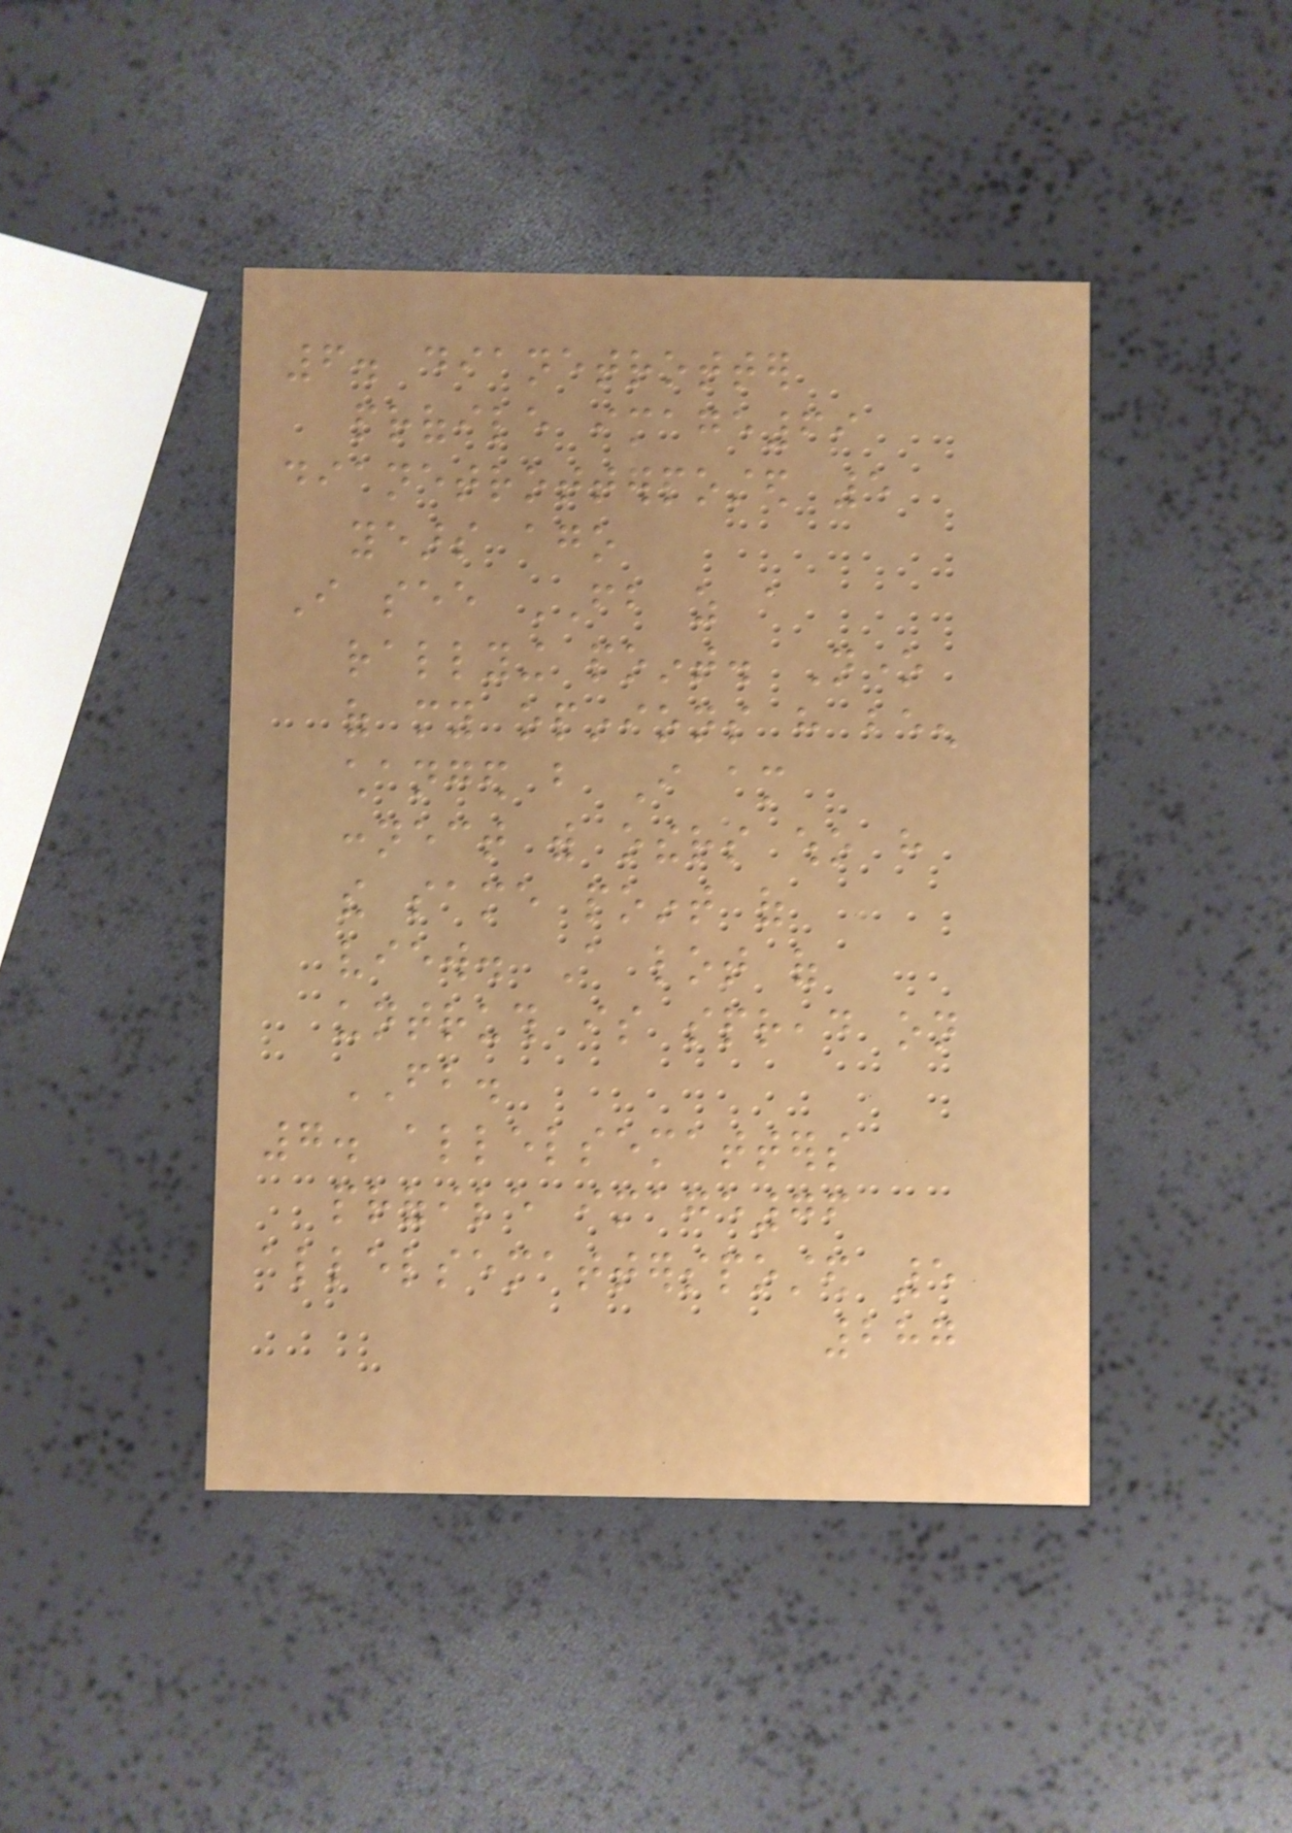6. dianetrotter
profile image69
dianetrotterposted 5
years ago
I see FB as a
rallying point. None
of my opinions have been
changed but I am
connect with others who have
the same point of
view. A lot of
untruth is spread on
FB.
7. allelsematters
profile image76
allelsemattersposted 5
287
